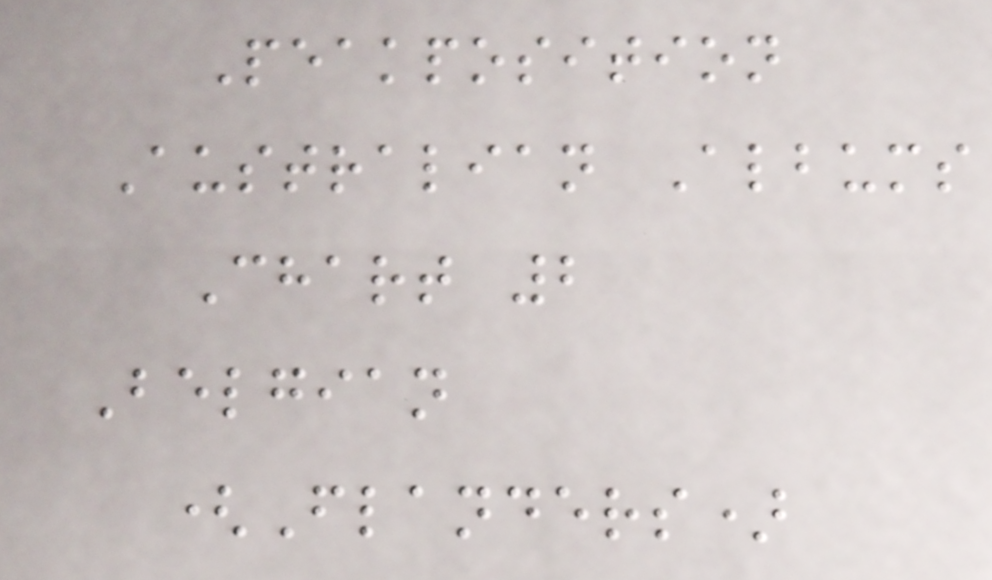Peakposition
Australian Albums
Chart 2
Belgian
(Flanders)
